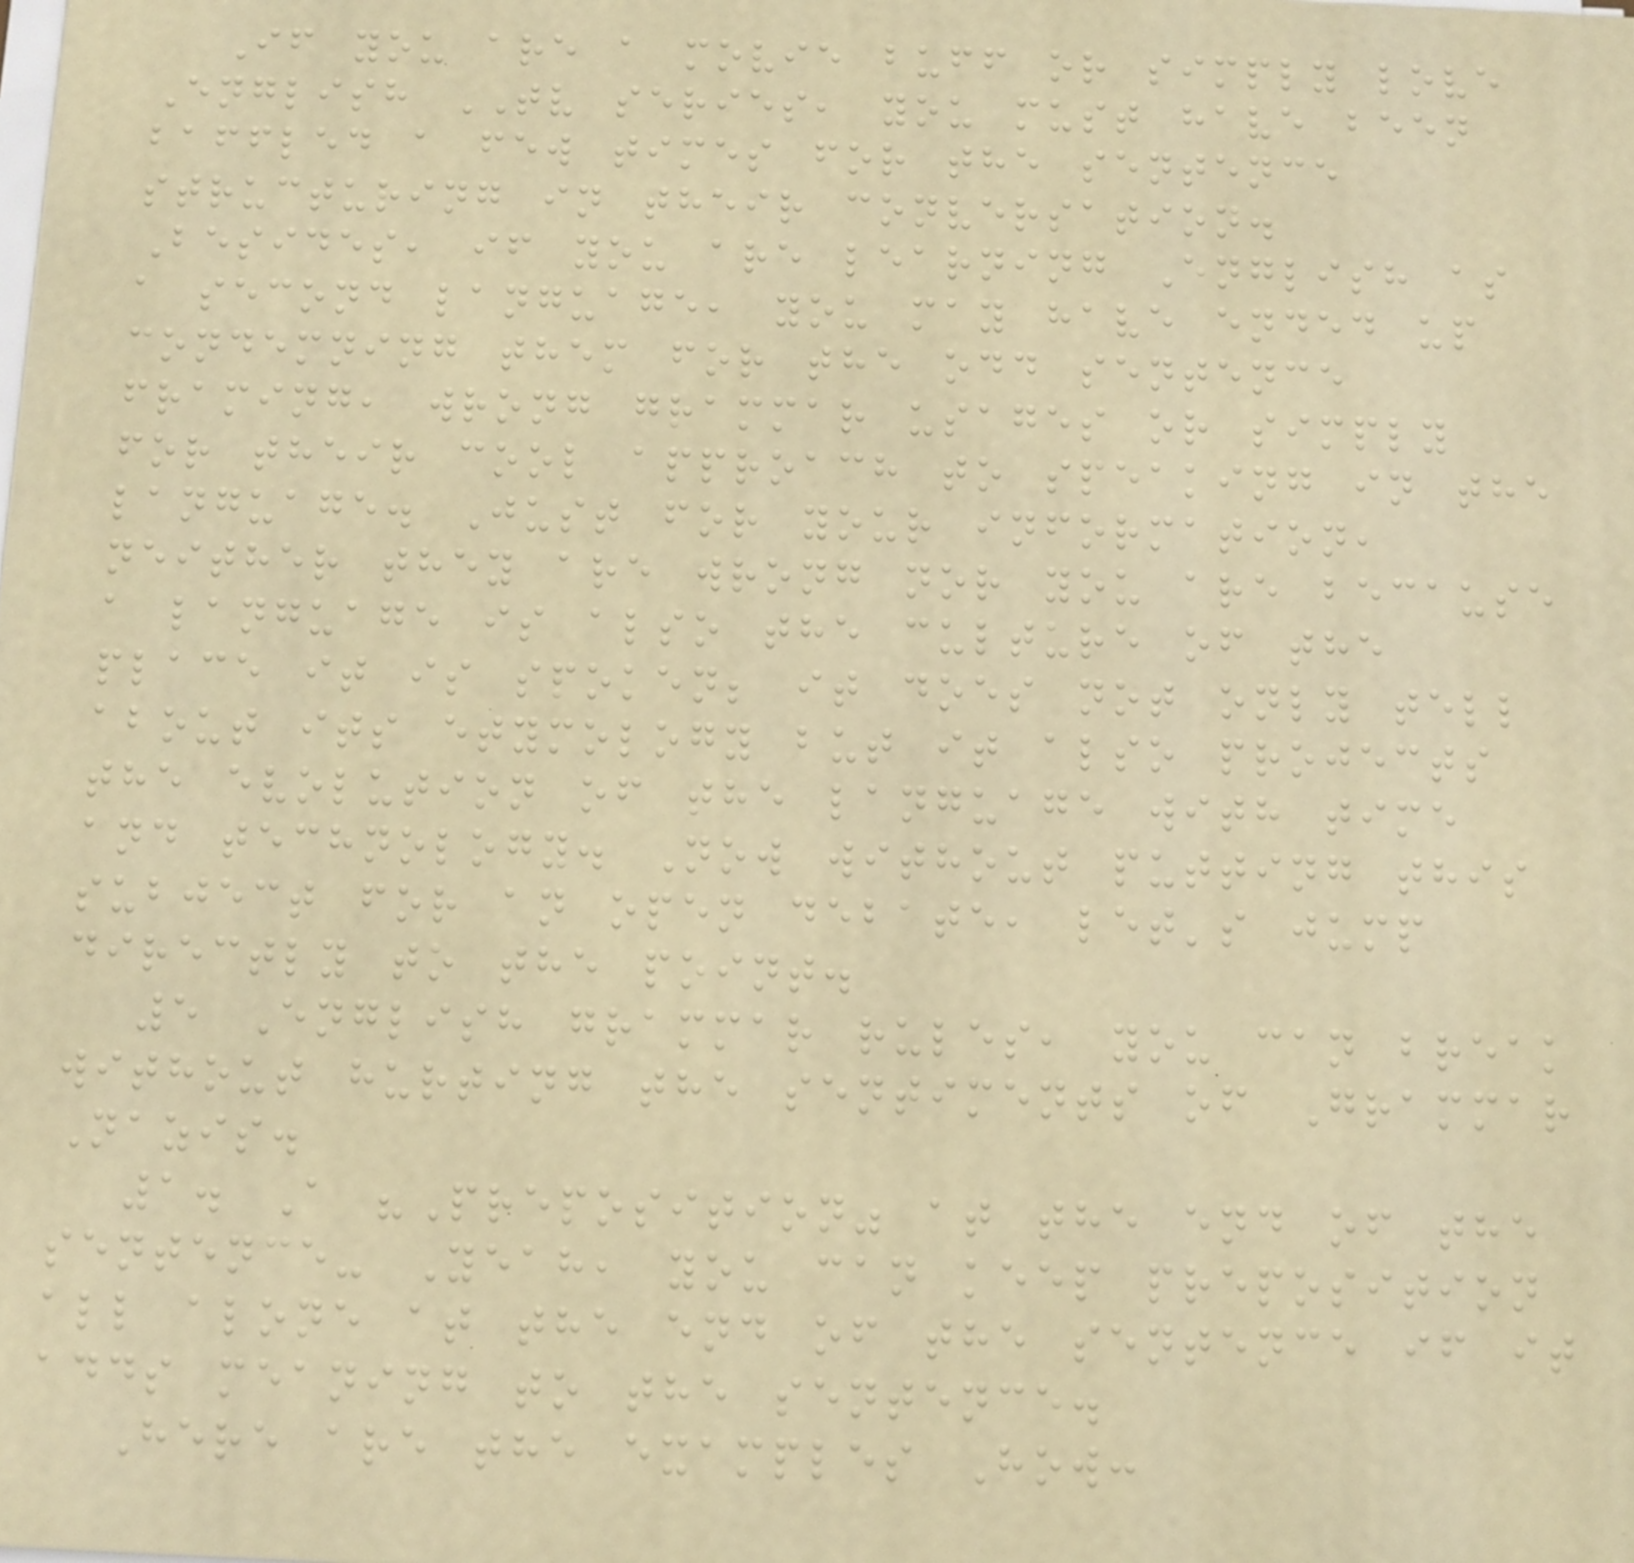If you are a movie buff or simply love
English TV series, you must have been
baffled a few times for the sentence
structuring in their conversation.
Besides, if you are learning English as
a second language, you may have ended up
condemning them for the odd sentence
framing, wrong grammar usages or simply
for their cool approach to speaking in the
language. Just for your information,
neither they are wrong nor you are because
a language is also the culture of the
place it is spoken; it does not only tell
about its etymology but it also projects
the evolution of the language with time
and technology. Now without putting this
subject for an open debate, let's jump
directly to the point.
5 English grammar rules, you can break
without hurting the sentiments of Grammar
Nazis.
1. A "Preposition" at the end of the
sentence- Yeah, you can keep preposition
all alone at the end of the sentence if it
adds meaning to the sentence.
Here are the examples How:
